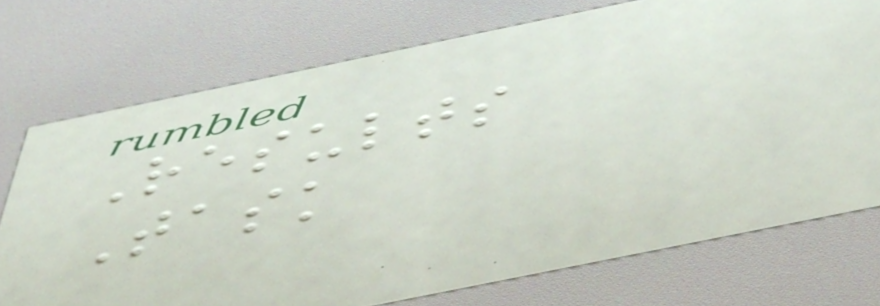Results
Task
